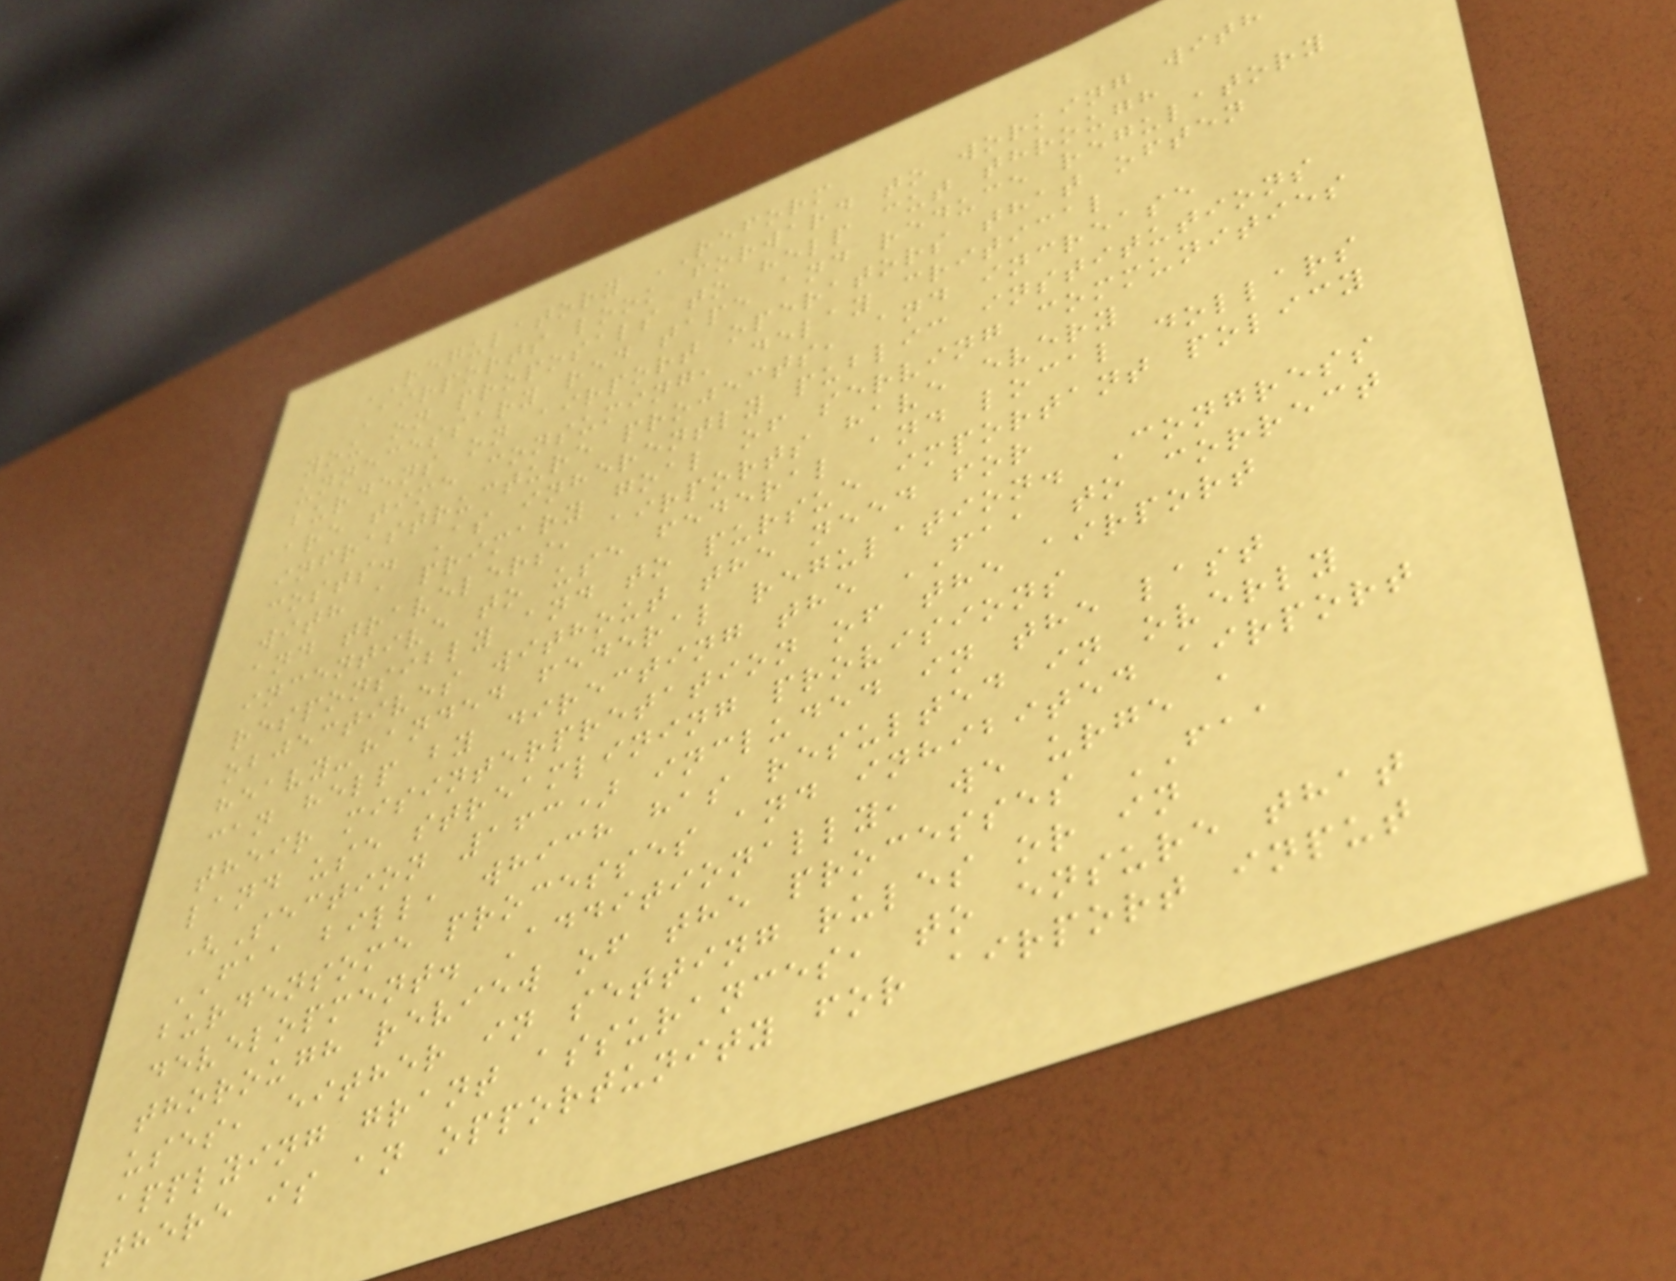REGULATORY REFORM
Airports look forward to working with
you on proposals to help cut through
unnecessary red tape and reduce regulatory
burdens on airport operators that often
are time consuming, delay critical
infrastructure projects, and increase
costs. As inherently public institutions
with a primary goal of serving communities
and travelers, airports have every
incentive to use federal and local dollars
responsibly and to pursue important policy
objectives without the need for
heavy-handed federal regulation. Congress
can help by directing the FAA to correct
their misinterpretation of the airport
land use streamlining provisions
(Section 163) included in the last
FAA bill, which has resulted in overly
burdensome processes and inhibited airport
development. Additionally, we urge a
thorough review of the processes FAA
uses, either in setting rules or in
applying grant assurances, to ensure that
there is an opportunity for airport input
